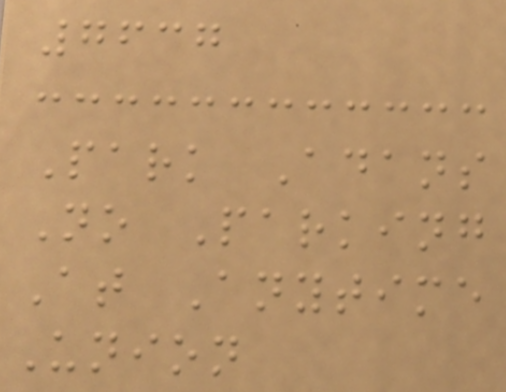7637
Park Adans
No Parking
At Anytime
Union
